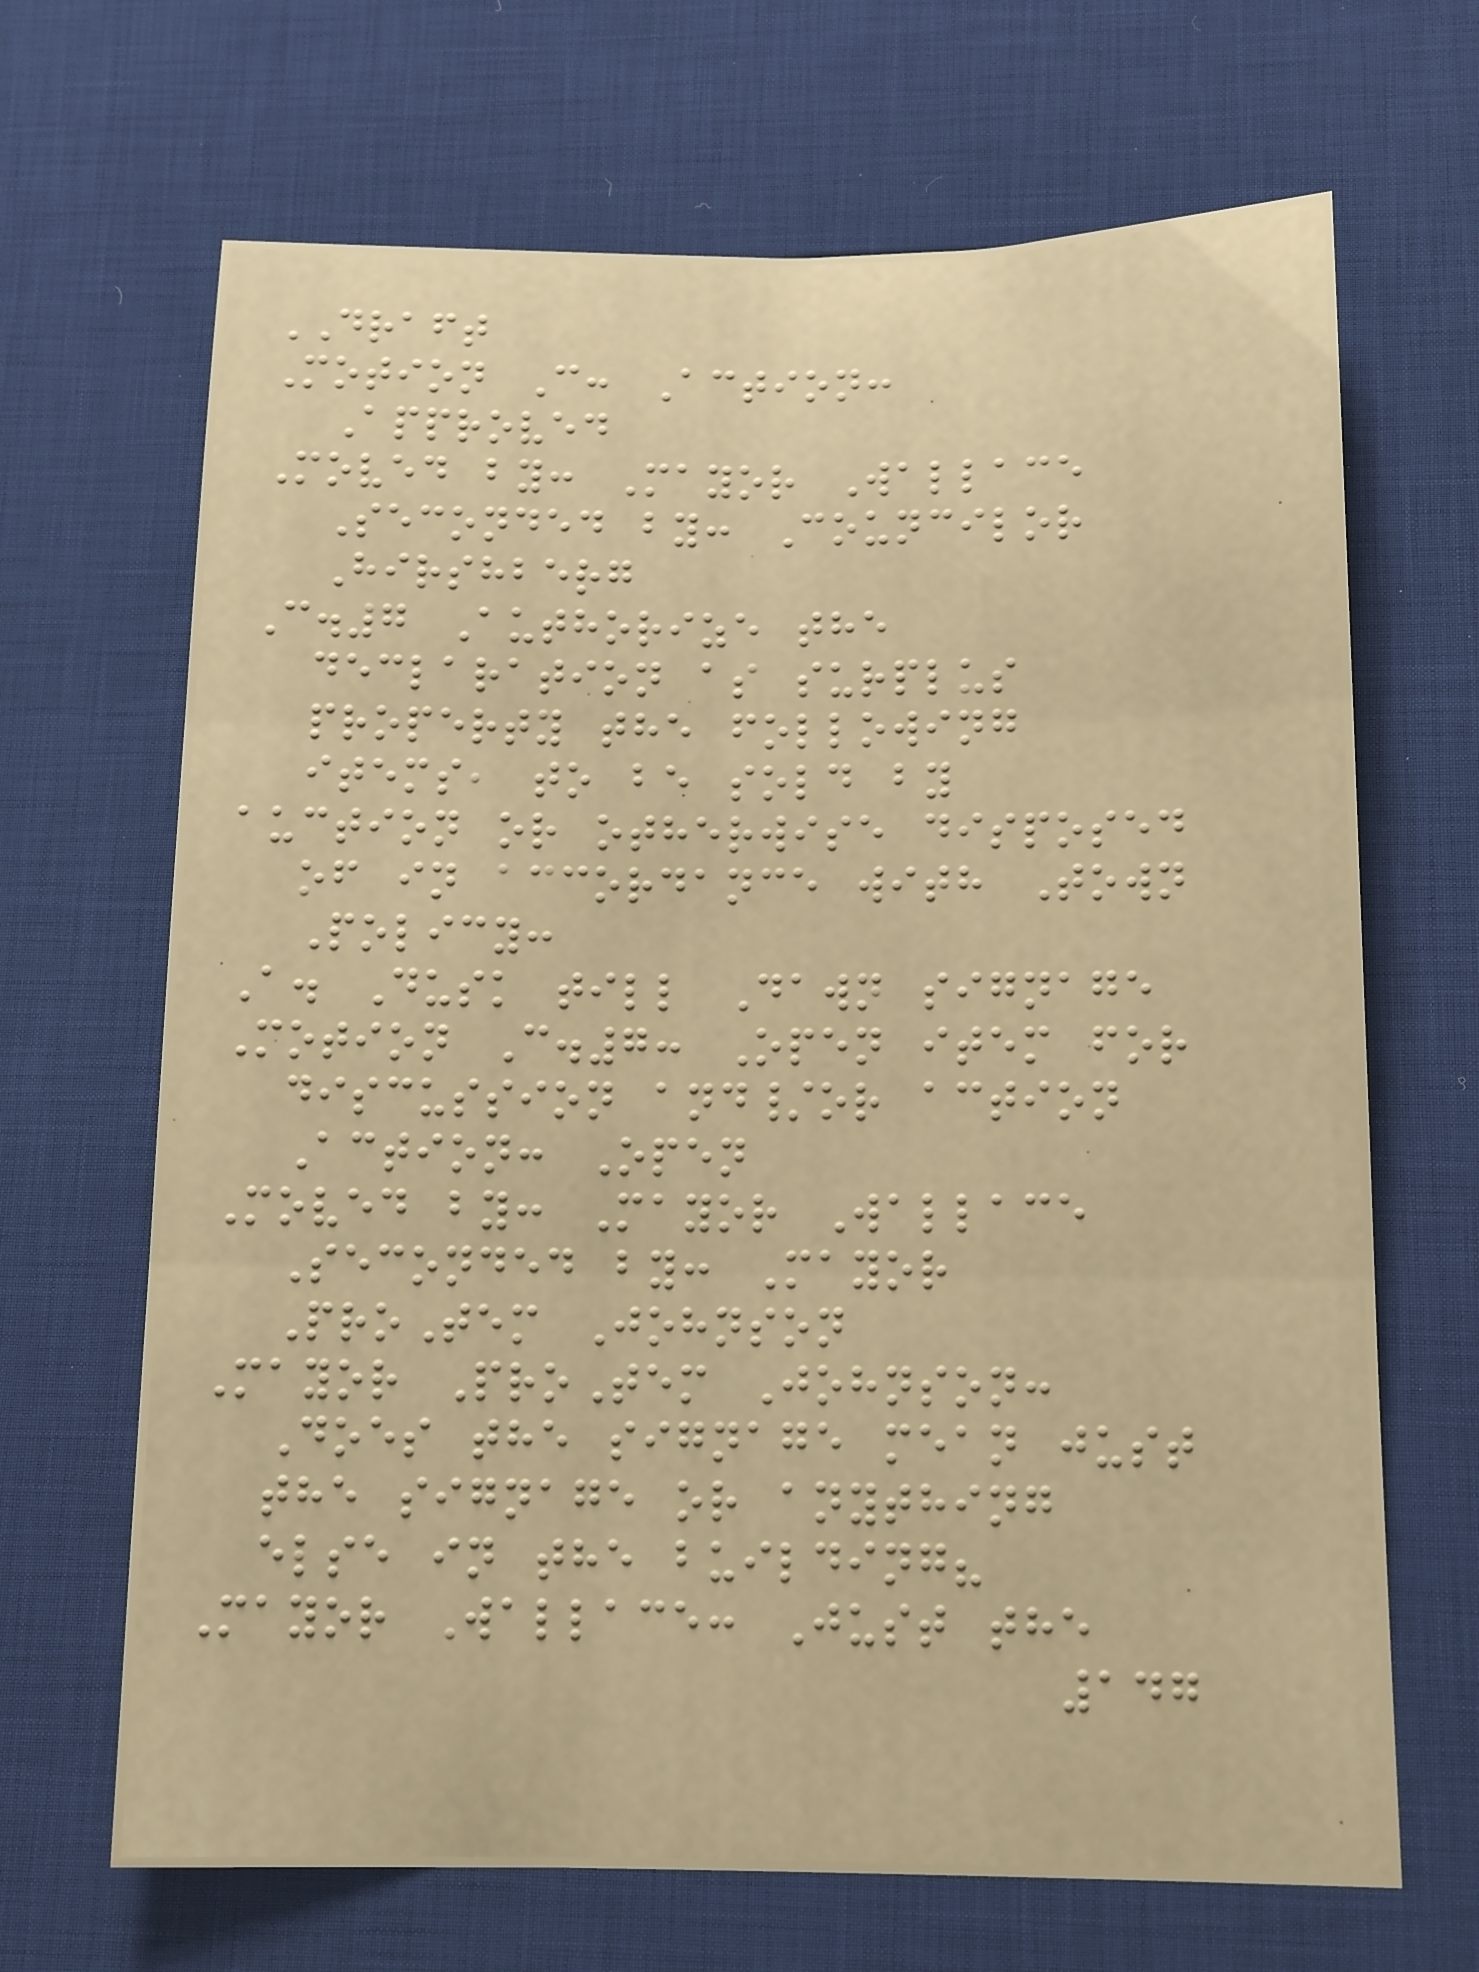DRAFT
Motion C: Action:
Approved
Moved by: Mayor Wallace
Seconded by: Councilor
Hirshberg
C.7 Authorize the
declaration as surplus
property the following
items, to be sold by
auction or otherwise disposed
of in accordance with Town
Policy:
A. Dusk till Dawn signage
Motion C.7: Open item for
discussion and/or action
Action: Open
Moved by: Mayor Wallace
Seconded by: Mayor
ProTem Johnson
Mayor ProTem Johnson:
Does the signage mean just
the signage or anything
else in the building?
Mayor Wallace: Just the
147
